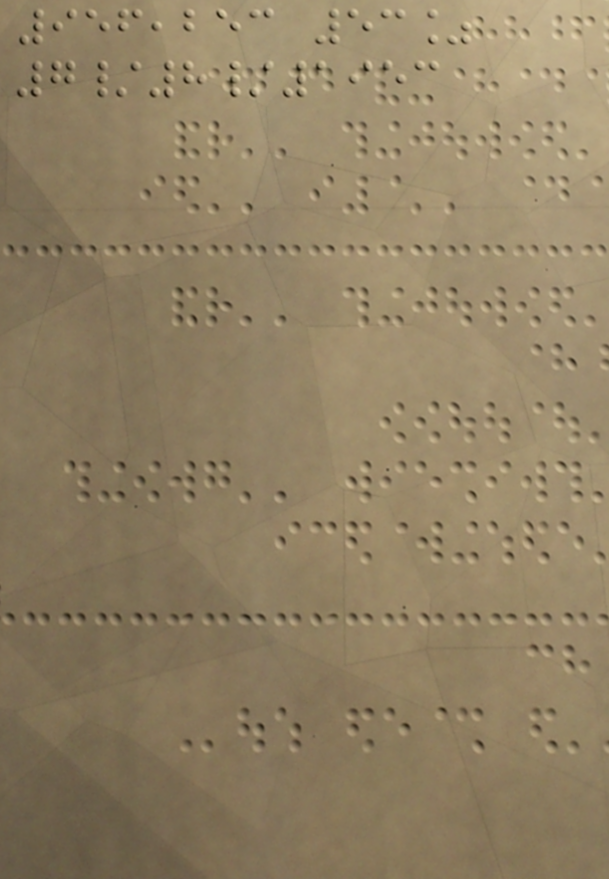956,253 53%
7/8/1953
